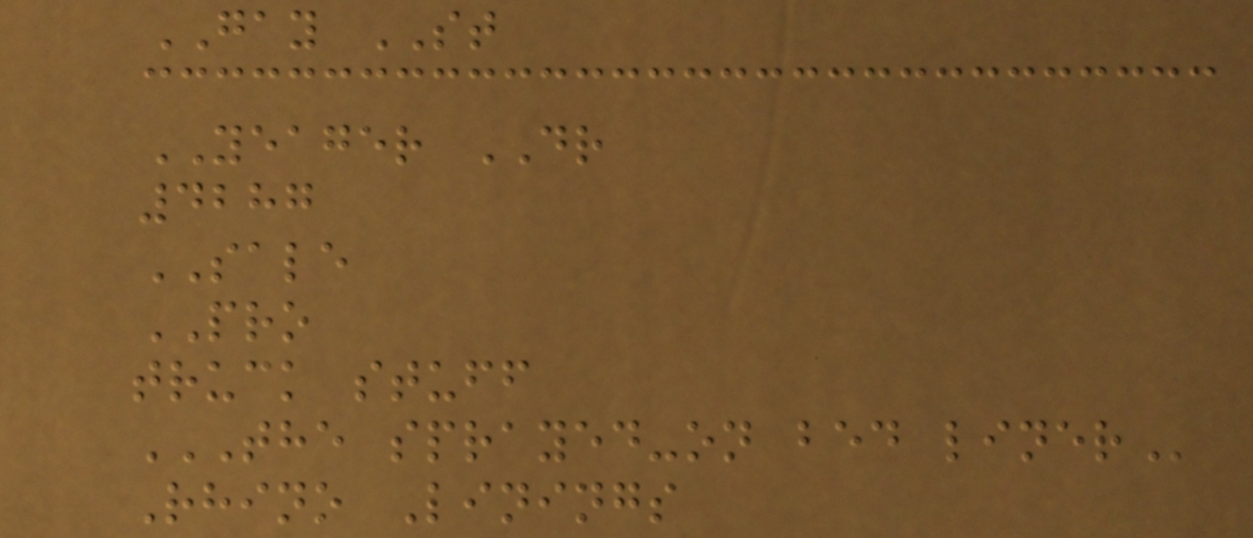GAY ST
YEAGER DR
4287
SALE
PRO
truck stuff
THE SPRAYED-ON BED LINER
Rhino Linings
